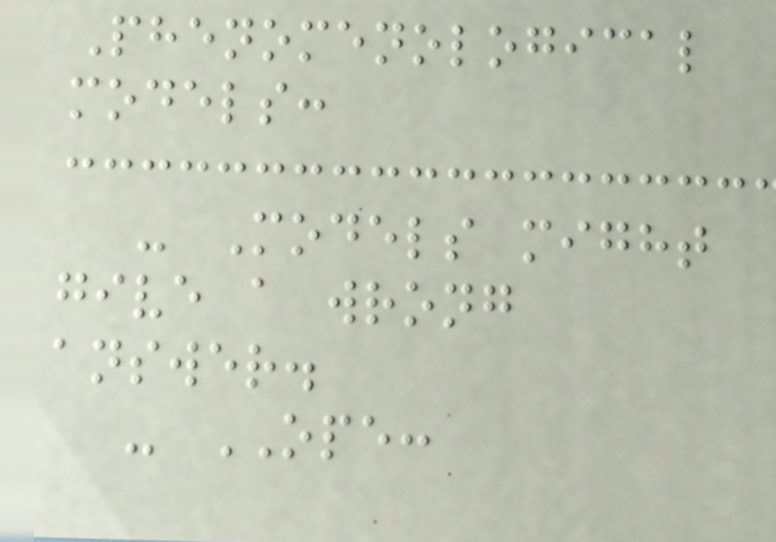Phenomenological
models:
- Models might
give a wrong
answer.
- OPE:
